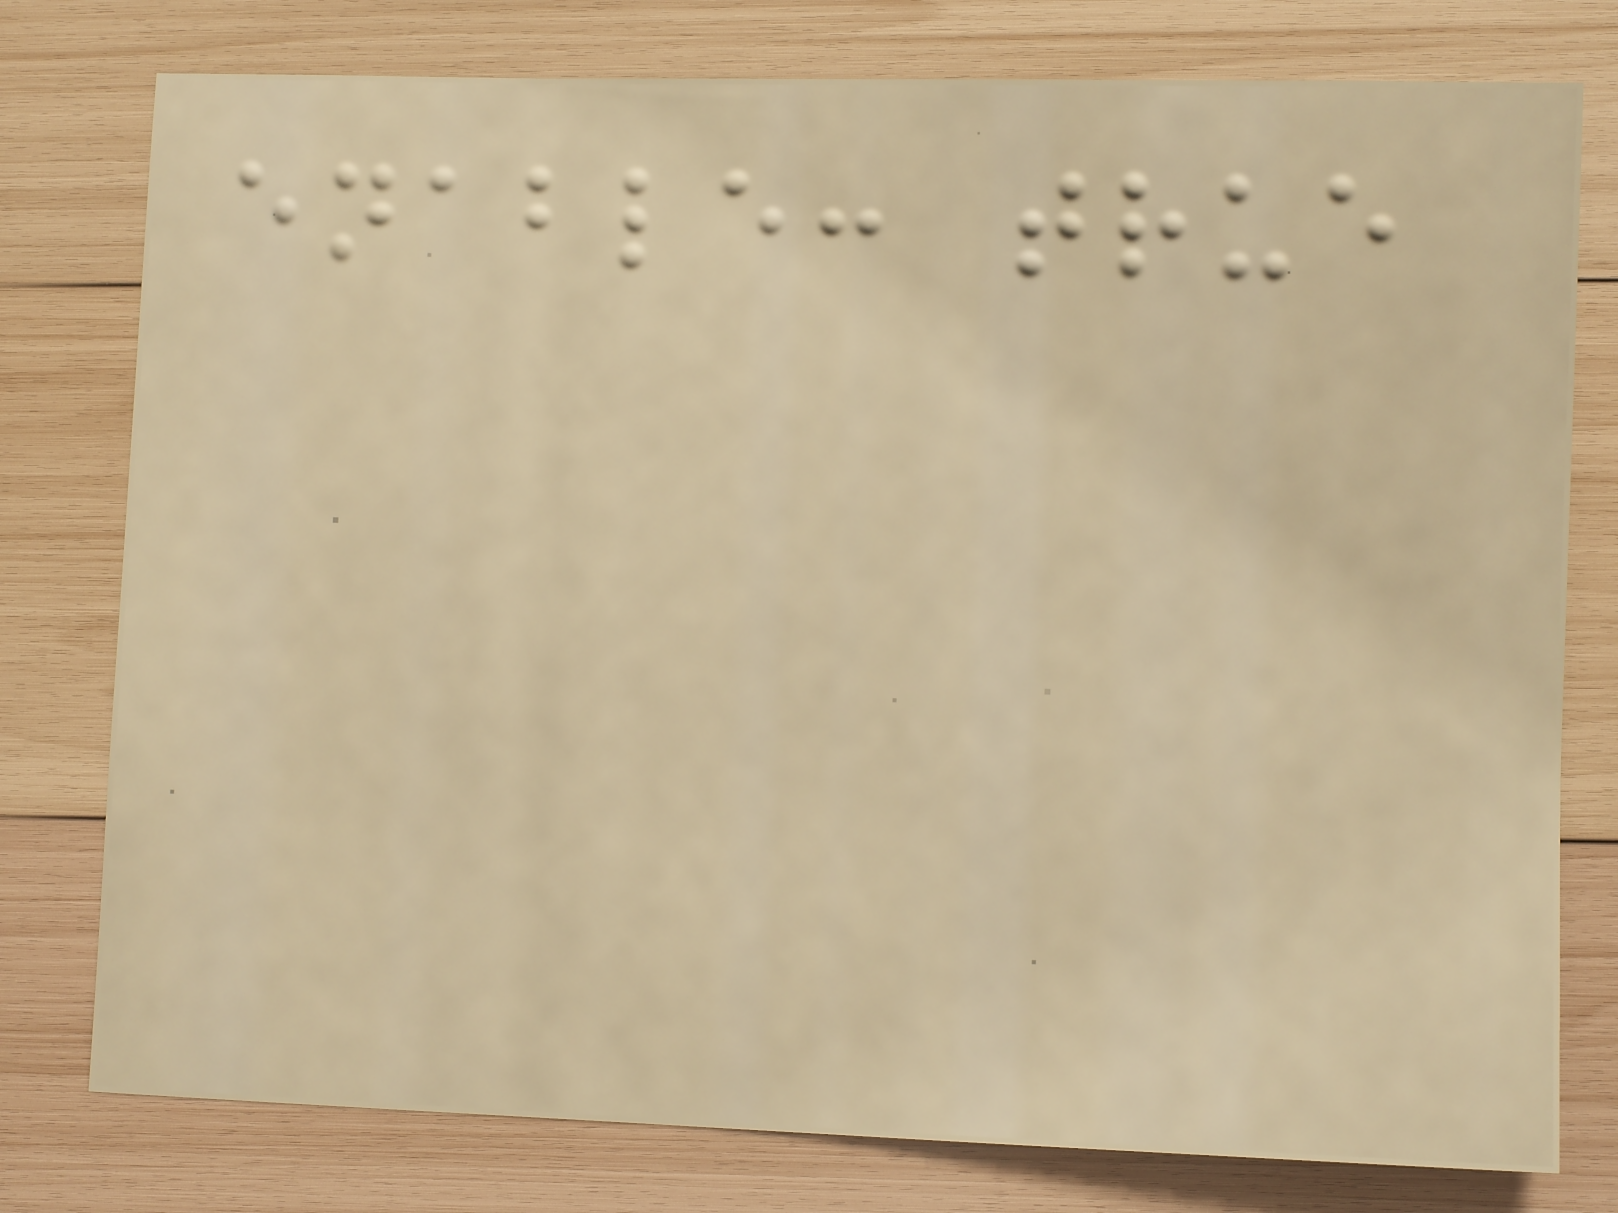enable: true
